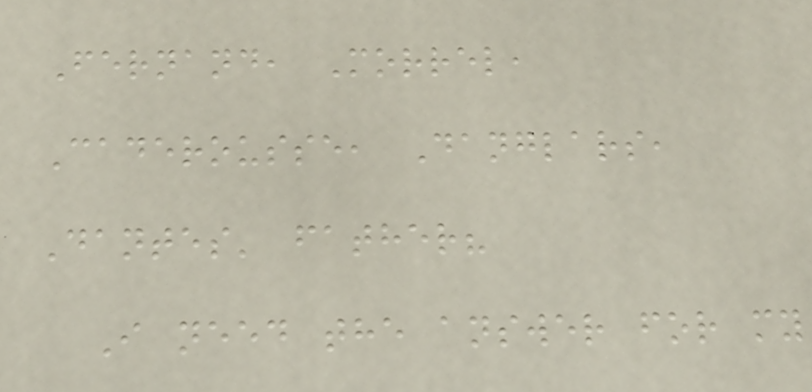Fernand, Morrel,
Caderousse, Danglars,
Dantes' father?
I need the answer for my
